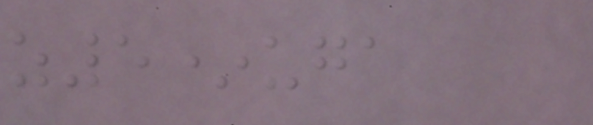z5*uga
